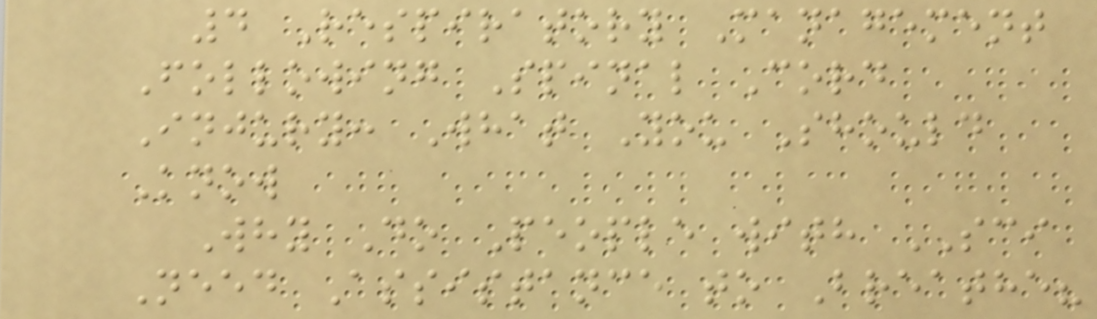4 Respiratory Management
Following Spinal Cord
Injury: What You Should
Know
Why Do People with SCI
Need Assistance to Breathe?
